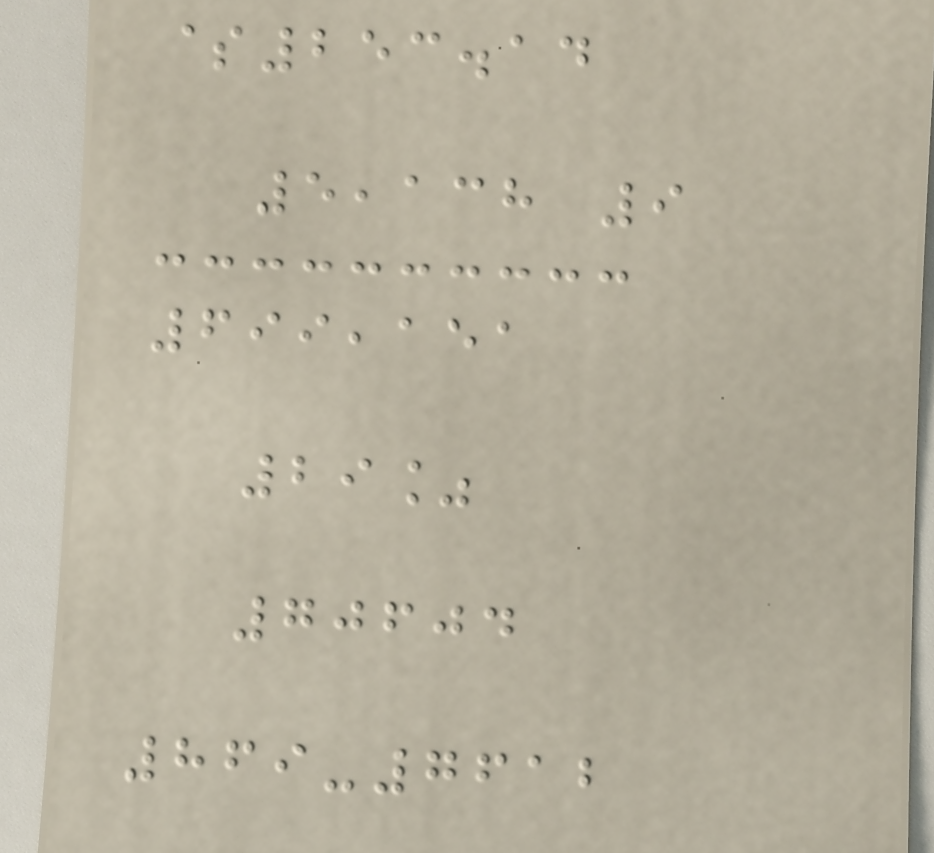$253.14
5,138 9
699,151
29%
70604
869-7612
